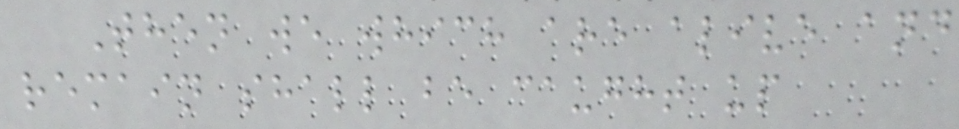Then we which are alive and
remain shall be caught up
